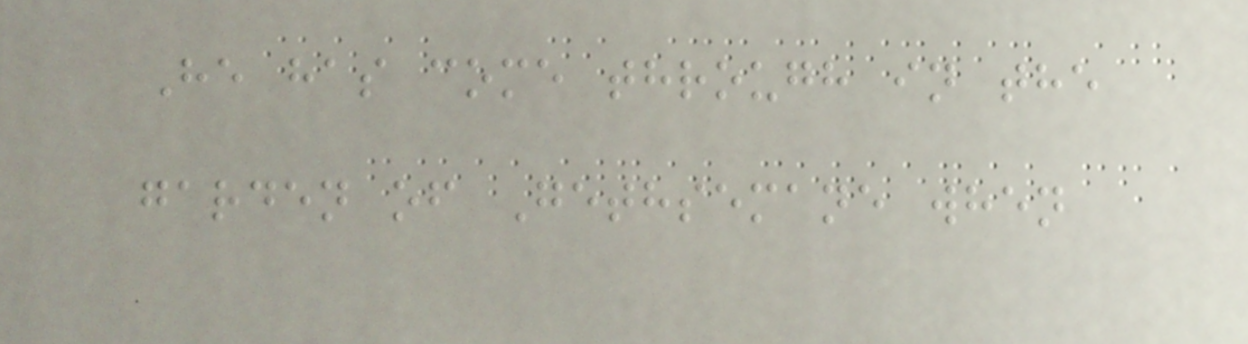He has come through in the
garden of Gethsemane when
